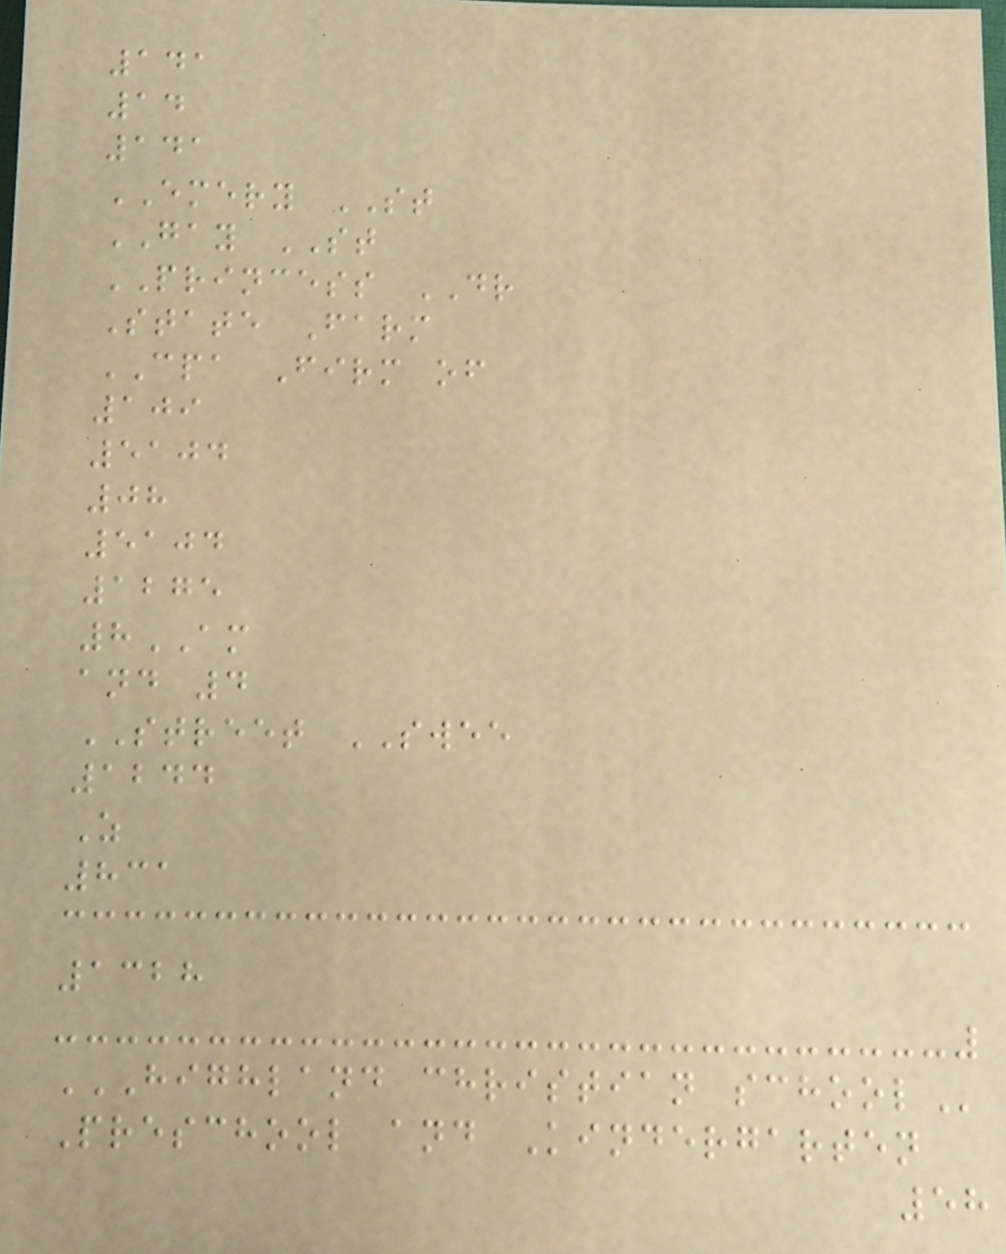141
14
141
EMERY ST
GAY ST
PRINCESS DR
State Farm
CPA Firm of
109
5104
08
5104
1275
8AM
and 4
STREET SWEE
1244
Z
831
1328
HIGHLAND CHRISTIAN SCHOOL
Preschool and Kindergarten
58
